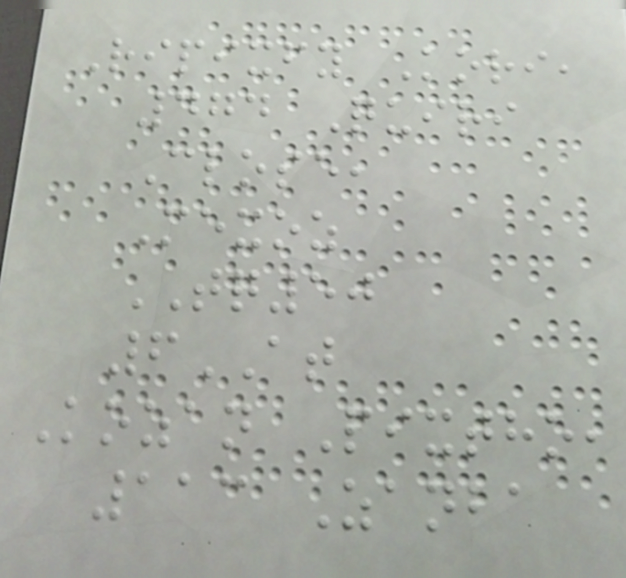Ripixfy Kori,
474 Quiri
Close,
Mexoz
TQ50
6AT
Kozan Pixtho,
113 Zanba
